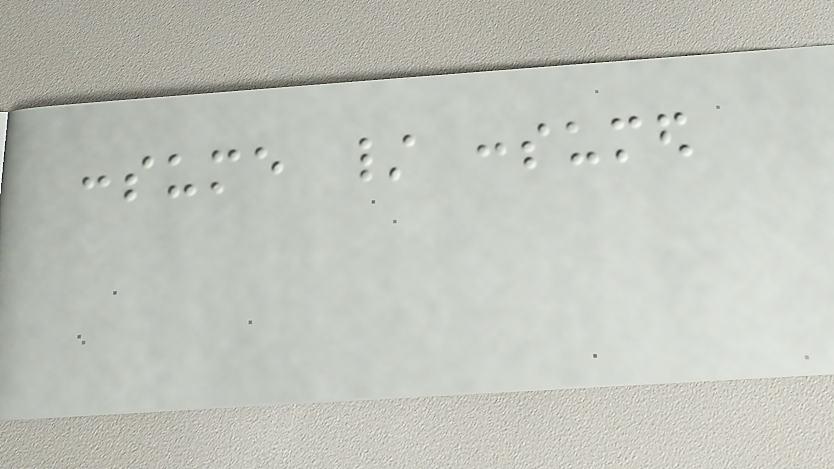consume / consumed
